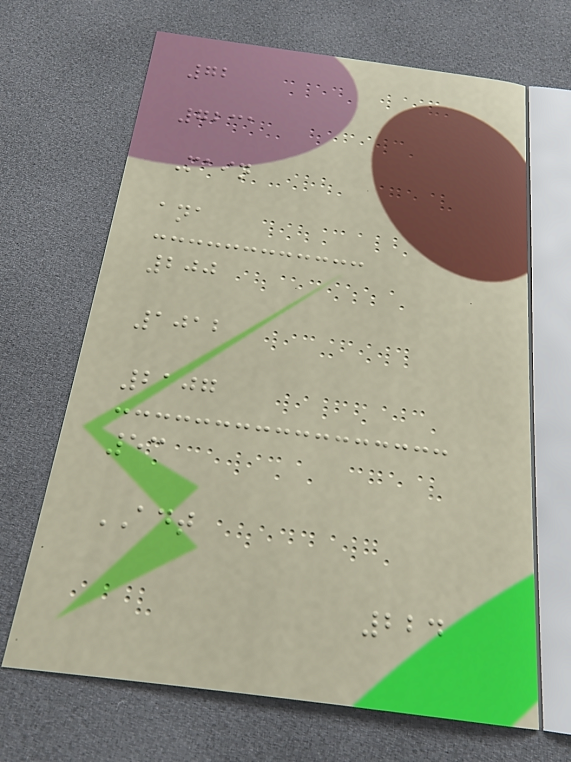72
7231
Main
ana
200
1012
2107
53
ADT
224
